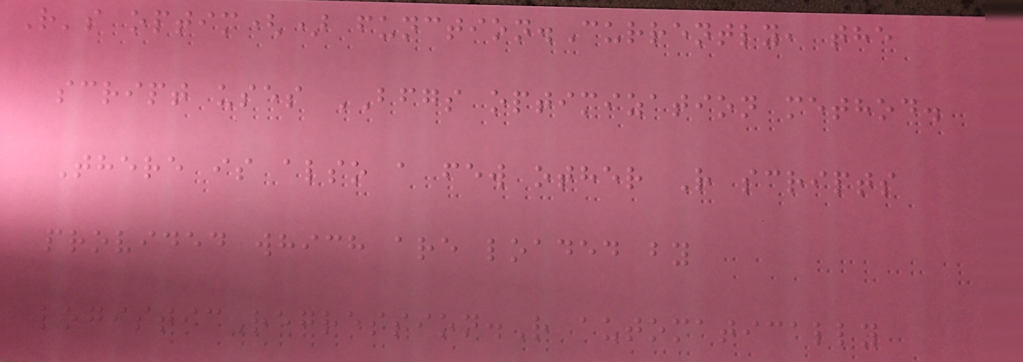R's optim() function.Currently, the
script uses BFGS optimization method.
There is also a few other R scripts
provided which are loaded by
logisticRegression.R automatically
